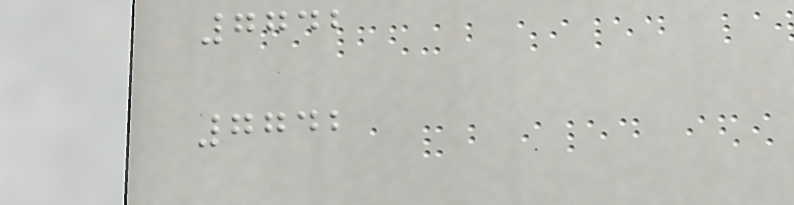7742
7742
